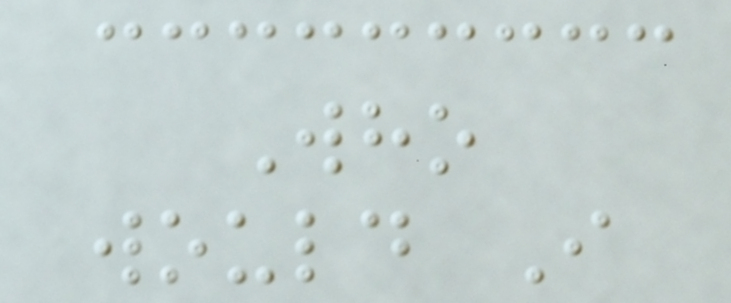Who
would I
